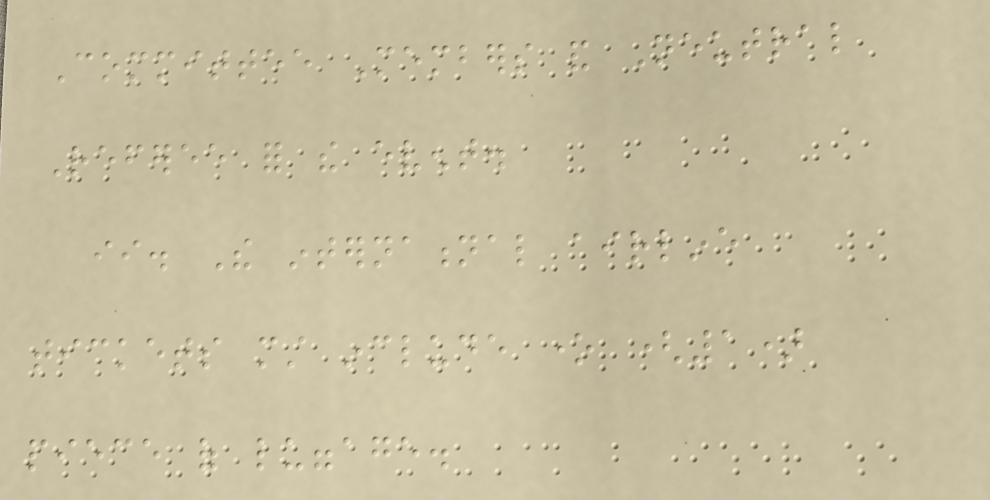Committee Members and Neutral
Referee for the event.
ii. The international airline
tickets must include one (1)
piece of luggage.
